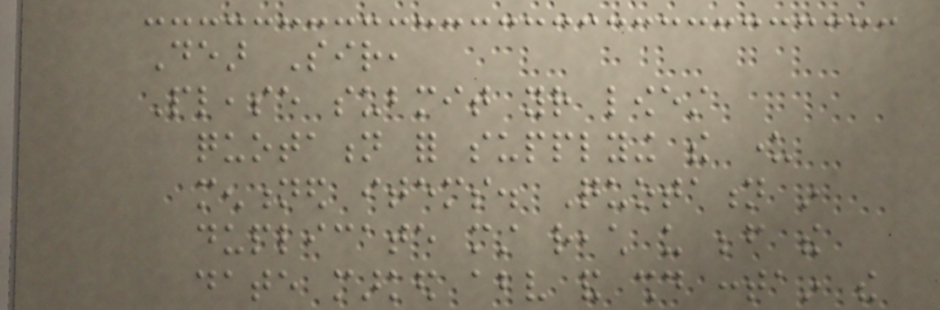Dear Sir,
Please submit your lowest
quotation for supplying the under
mentioned items. Quotation in
duplicate must reach us before the
date marked above and should contain the
